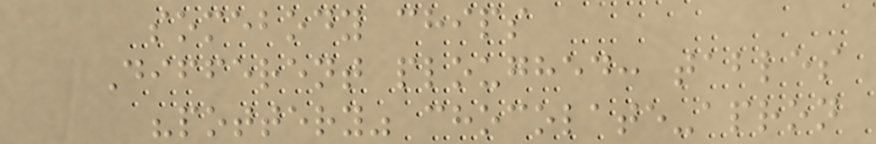somebody chips
Different ploughed: tables
"pottery" chocolate-apron
